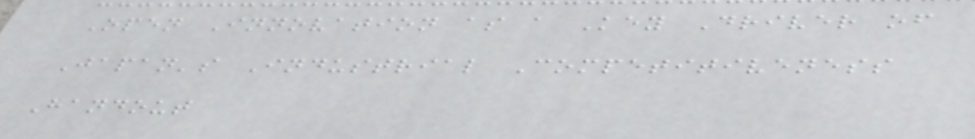Open Innovation as a Key Driver of
Japan's Industrial Competitiveness
Handout
